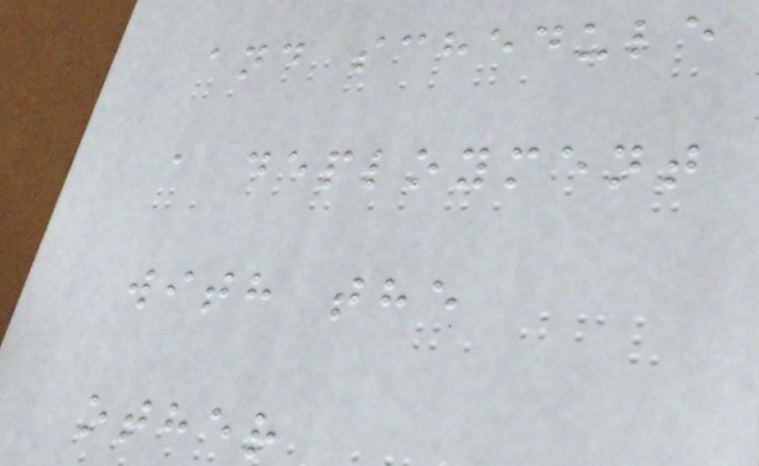and schedule
a deployment
with the
other
